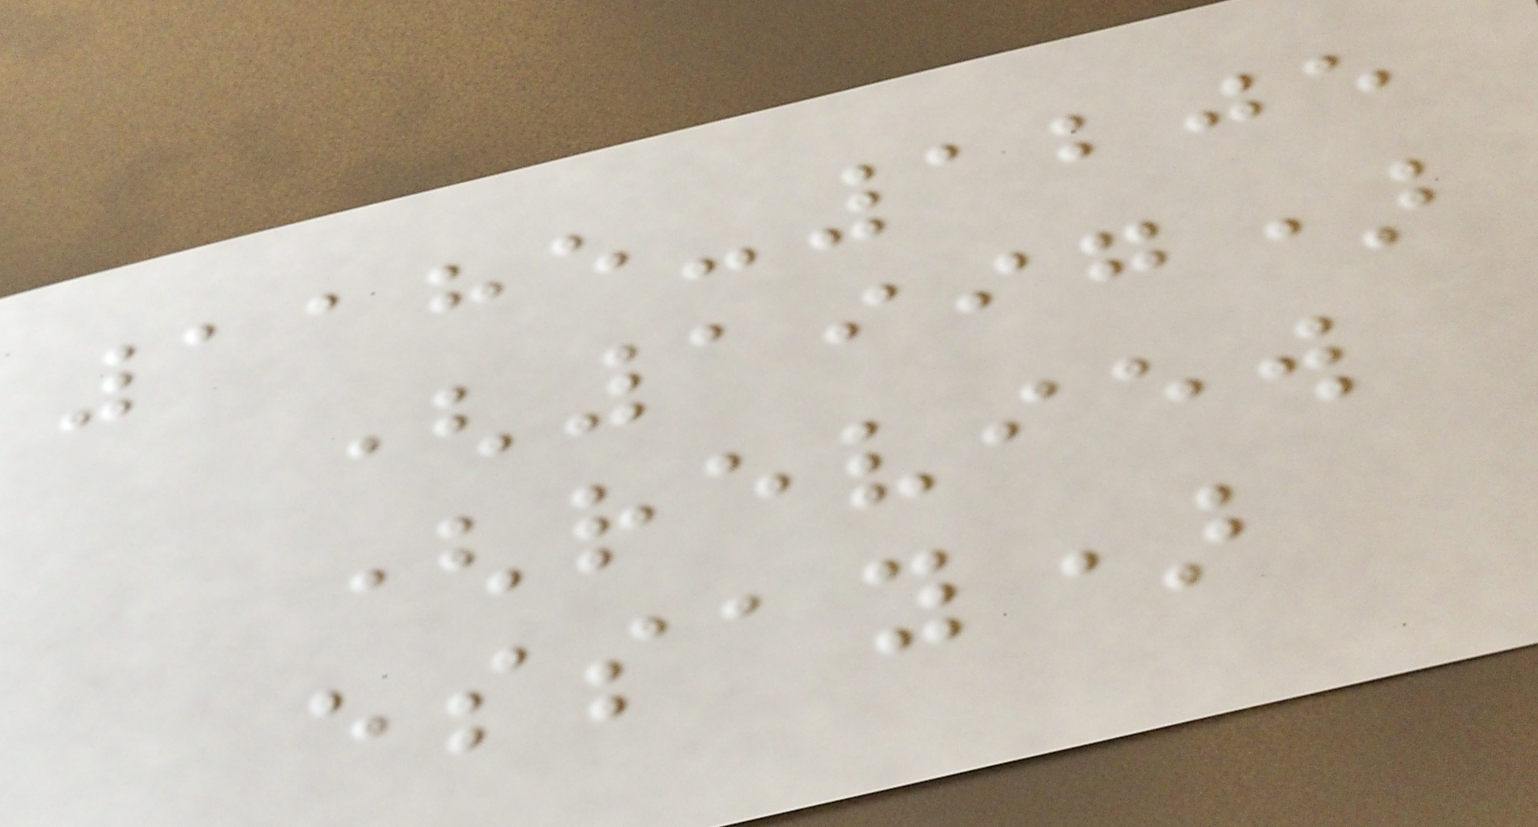1185-1205
(1997)
(review
essay)
